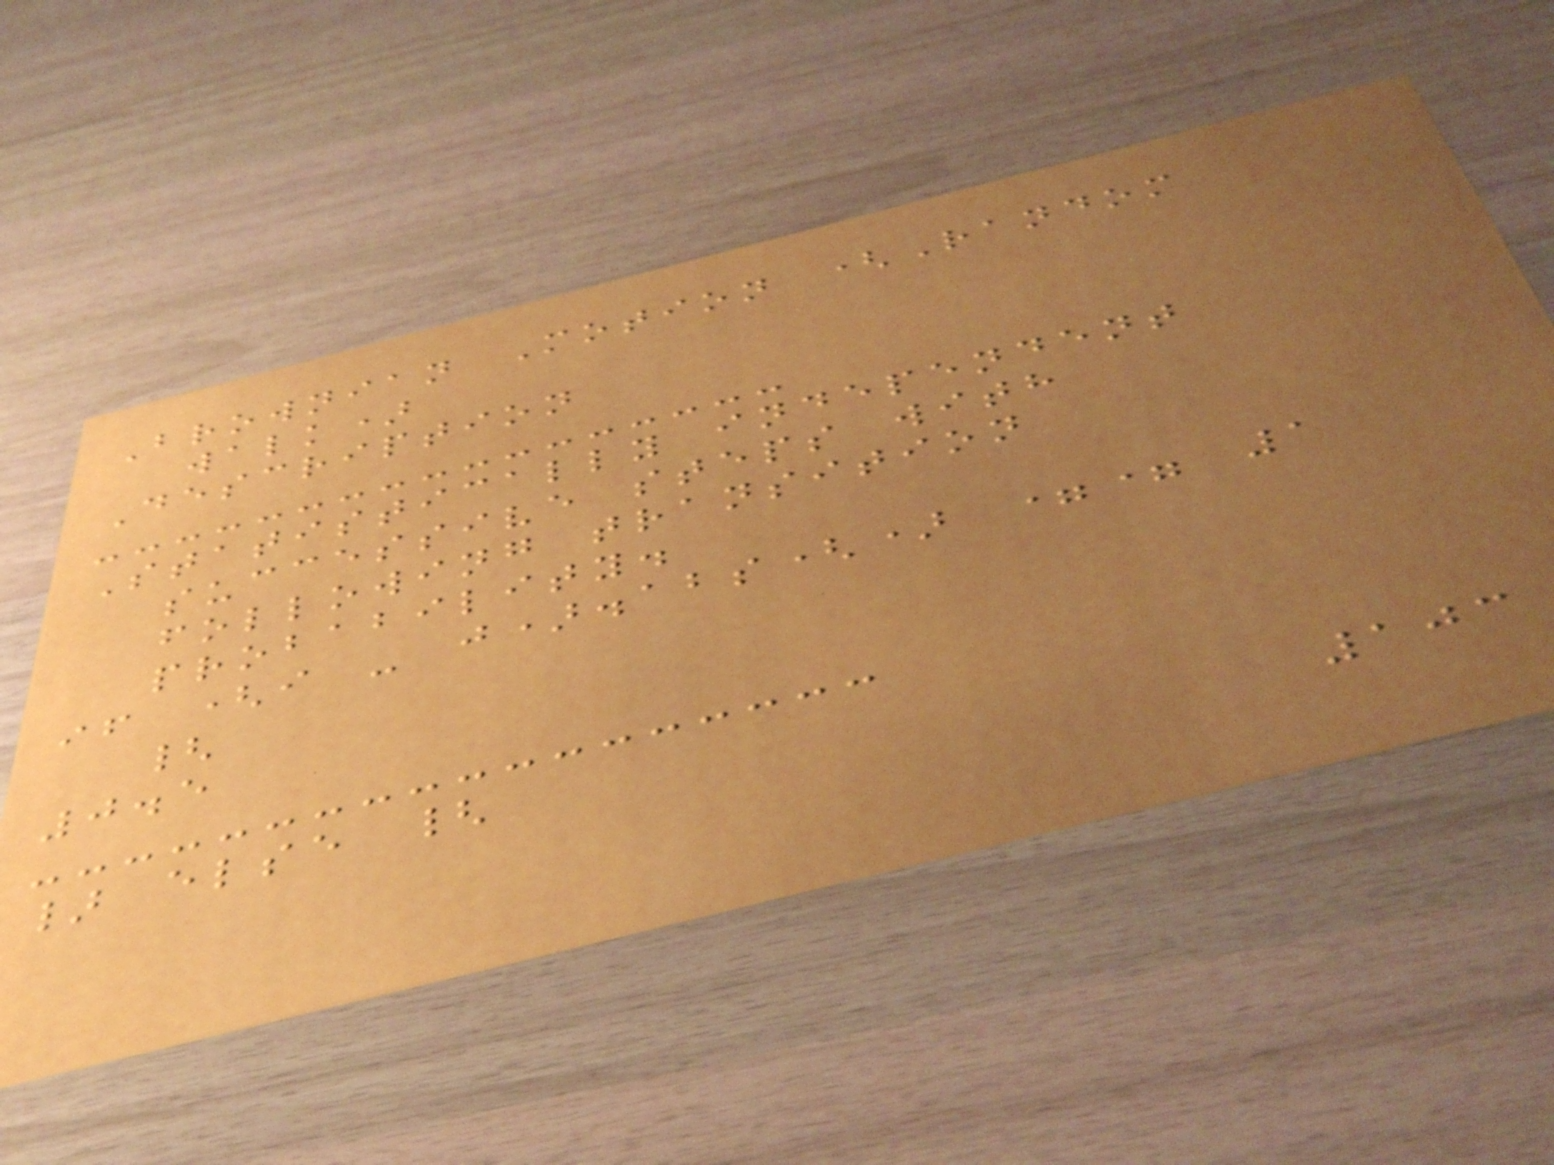Brownian Motion (Random
walk)
Description
Statistically independent
successive steps with
following transition
probability.
if (i - j).abs() == 1
{
0.5
} else {
103
